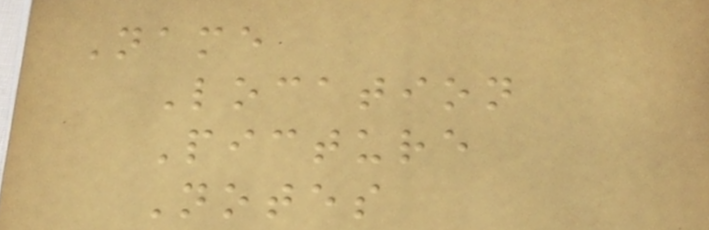Name
Location
Picture
Notes
